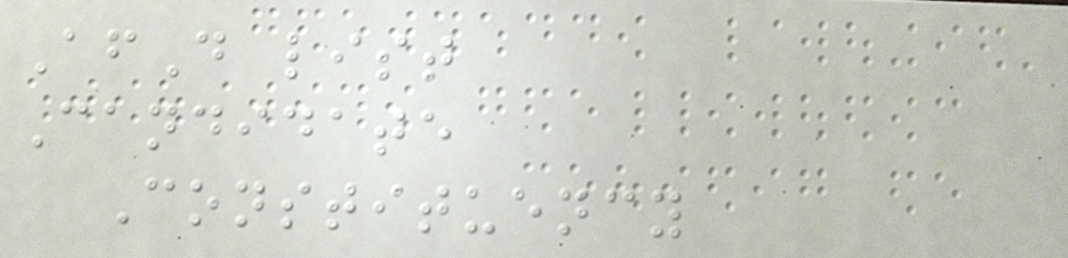AfD list
Candidate
Constituency
